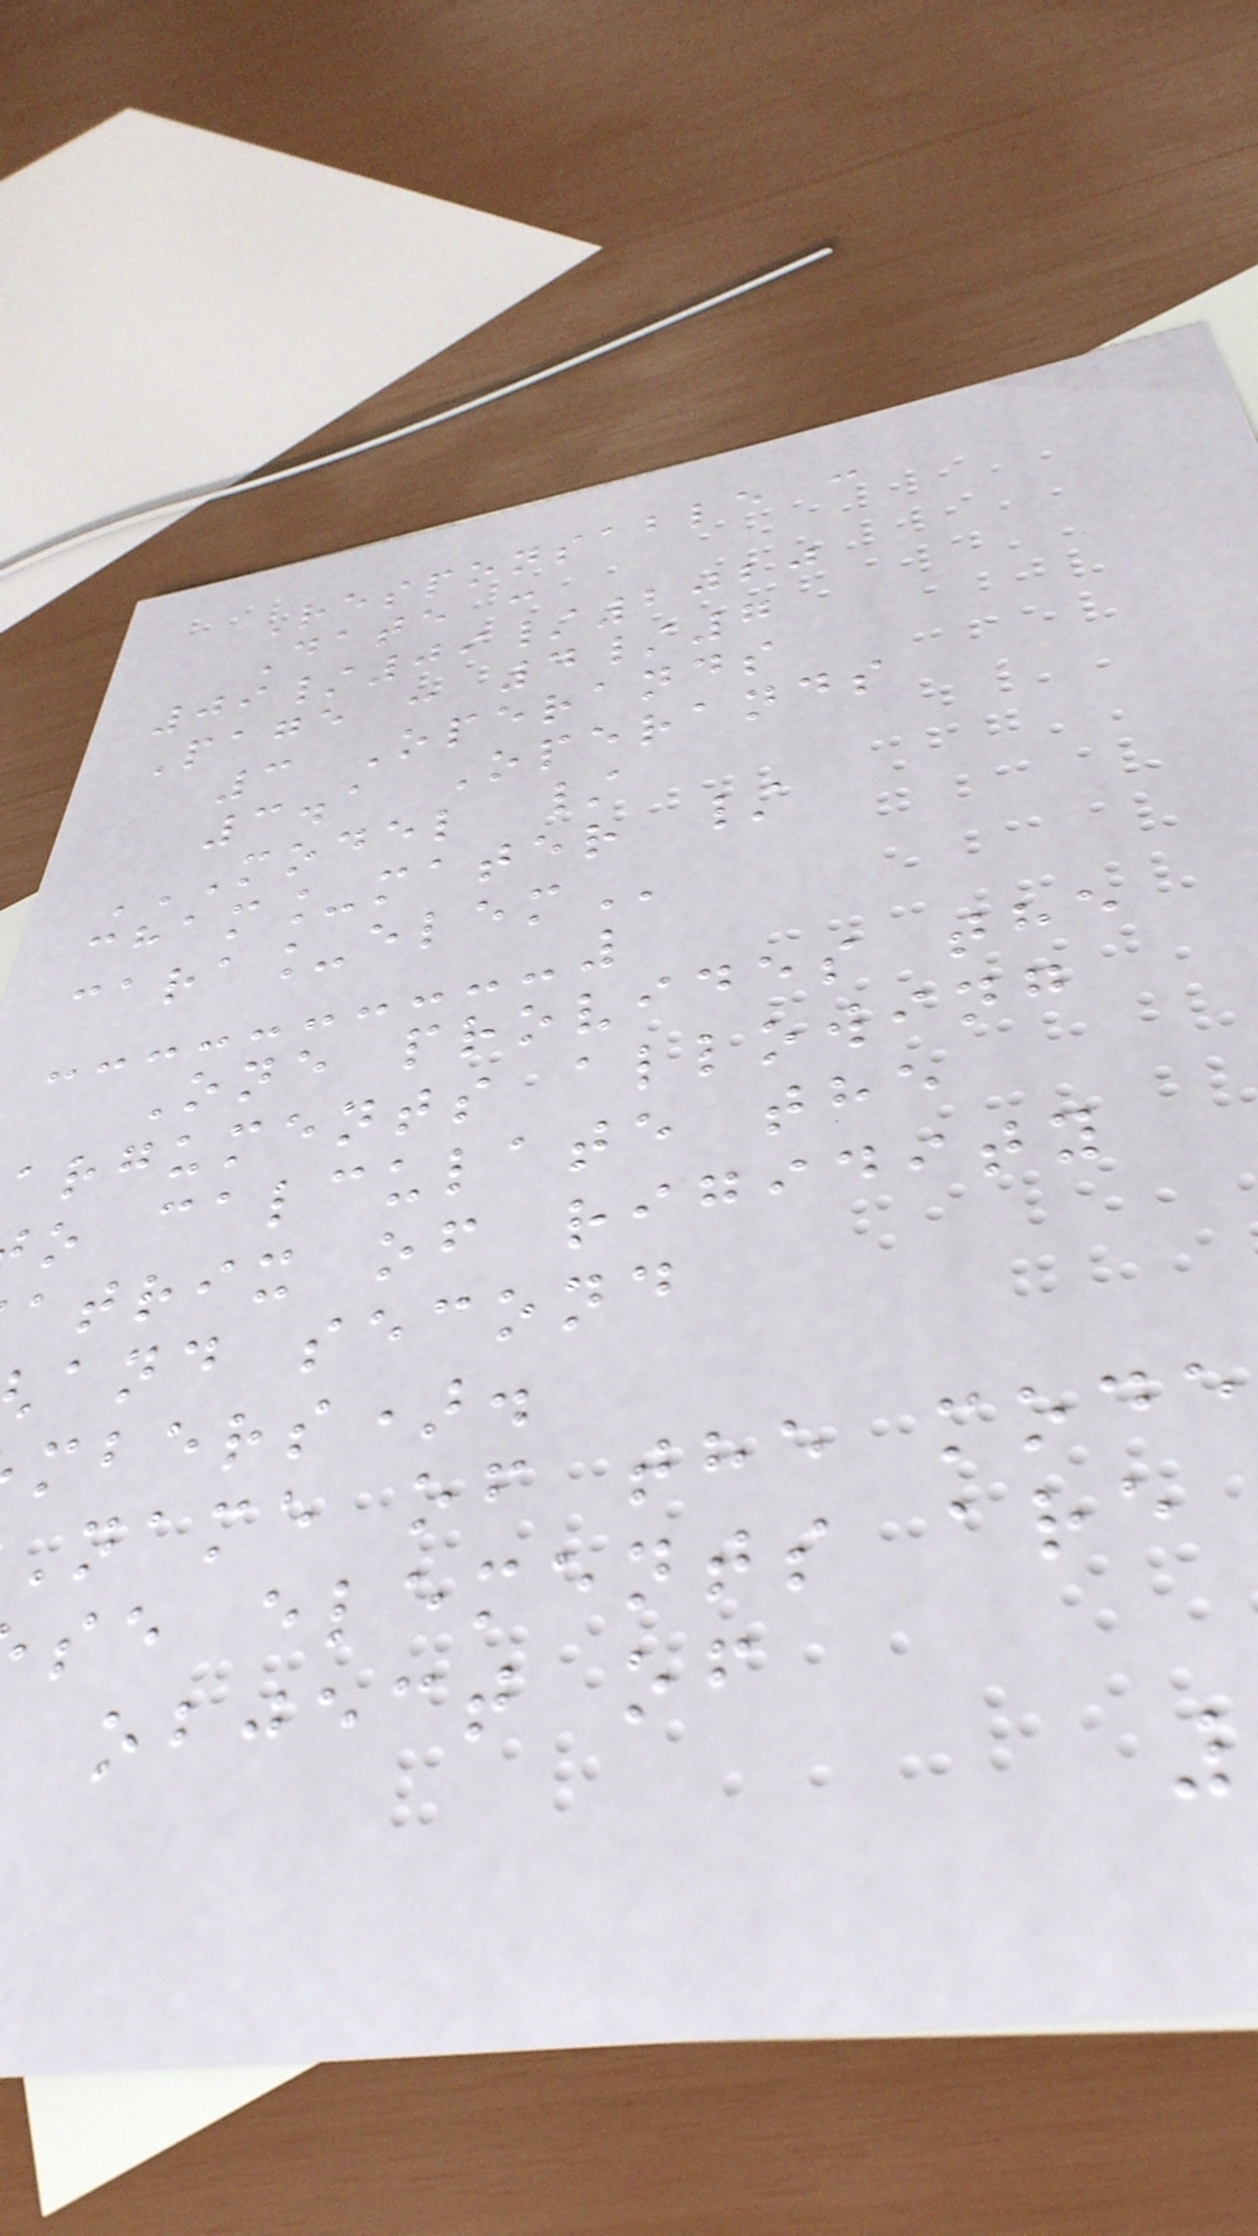Responsable :
Date :
09/09/2020
Page : 4/7
3 Operands
3.1 Operands
MODEL /
cham_mater /
One provides the
arguments allowing
o calculate the
atrix of rigidity
and second
mbers).
Name of the mode
se elements are
object of
